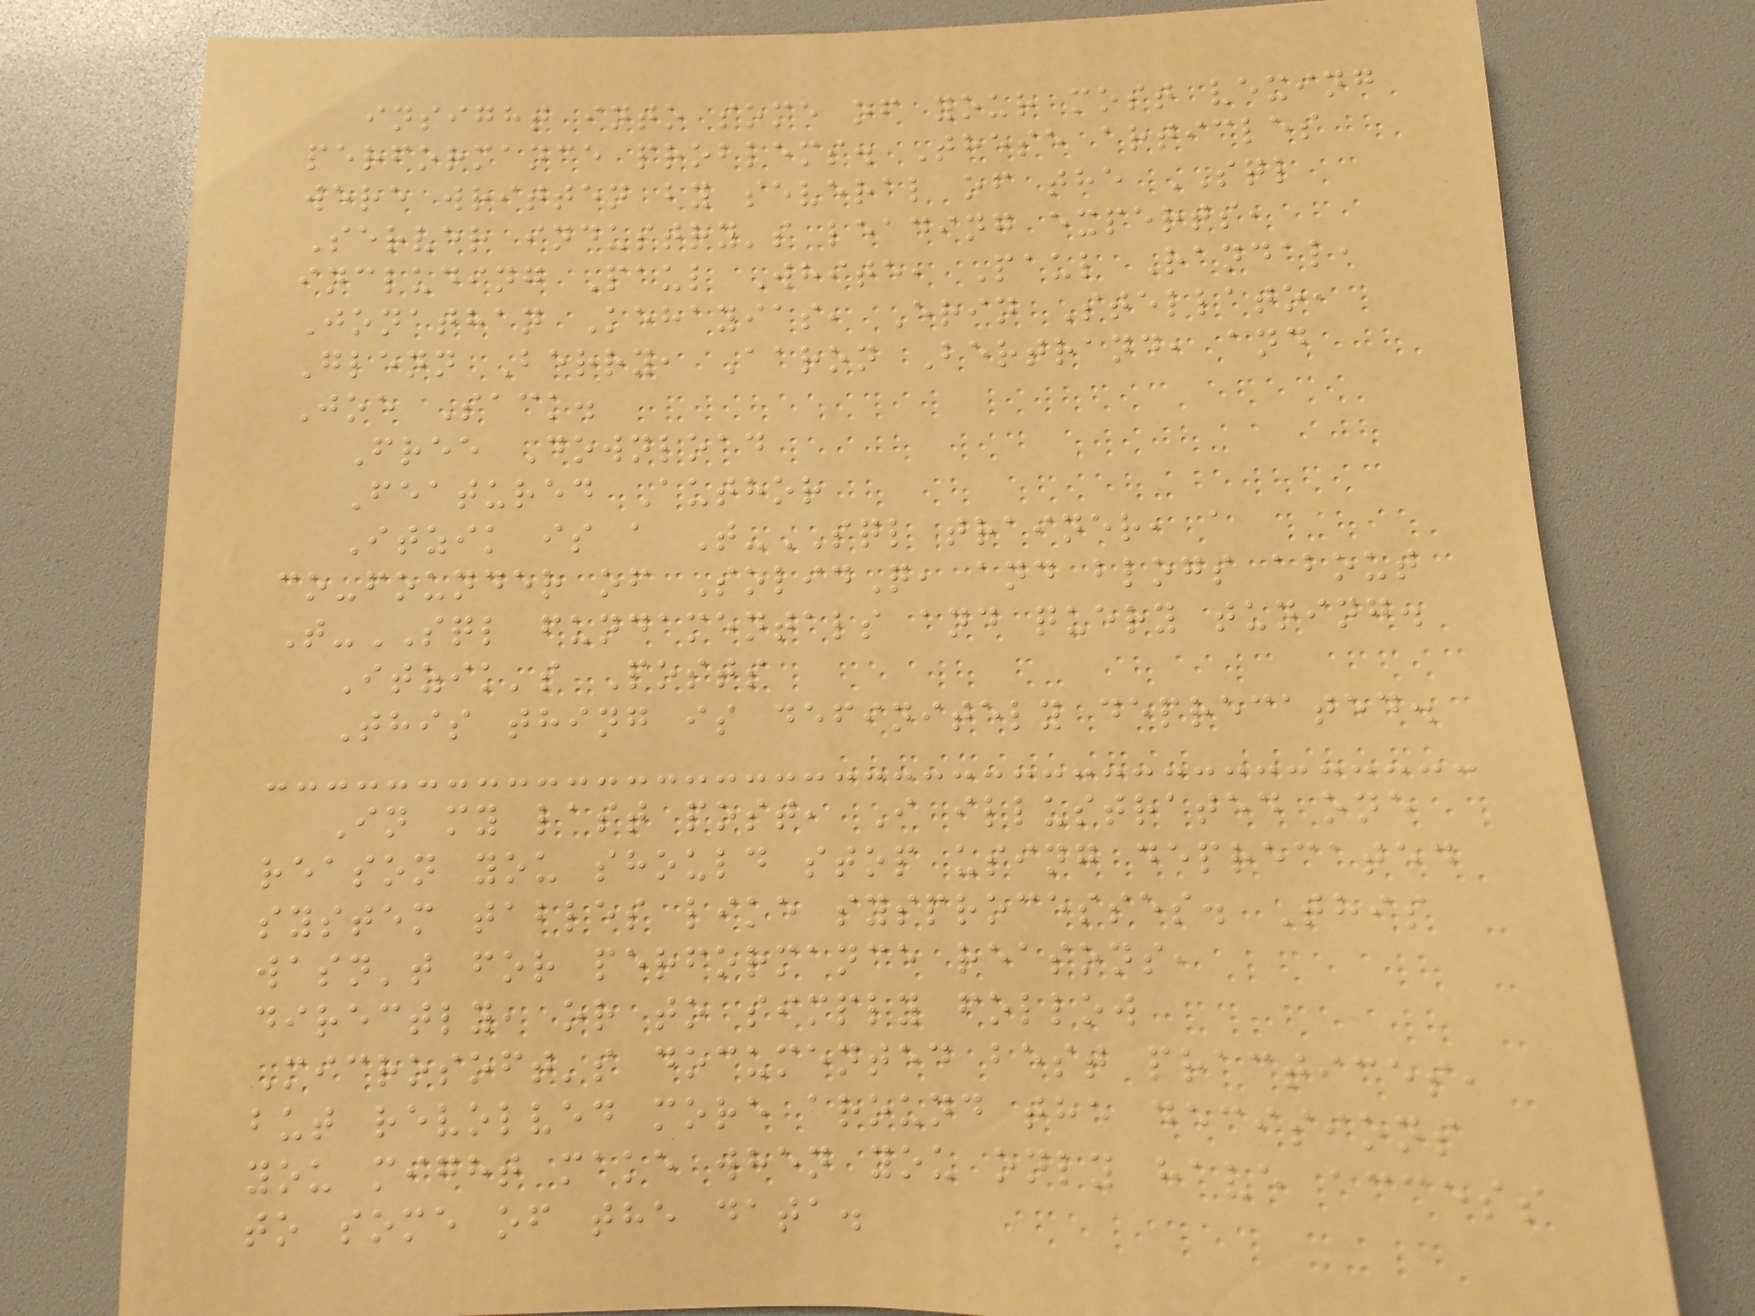insight into some of your most vexing
performance problems. These articles
were written by several of the SQL
Server industry's leading experts,
including Paul White, Paul Randal,
Jonathan Kehayias, Erin Stellato,
Glenn Berry, Aaron Bertrand, and
Joe Sack.
Free Download
Featured Author
Itzik is a T-SQL trainer, a
co-founder of SolidQ, and blogs about
T-SQL fundamentals and query tuning.
Itzik's Posts
This thing is definitely deprecated.
In my last post, I illustrated one
reason you should stop using deprecated
system tables like sysprocesses. This
wasn't for performance reasons,
directly, or to simply follow
Microsoft's documented best practices,
but revolved more around the decisions
you might make when you only have access
to some of the data.
